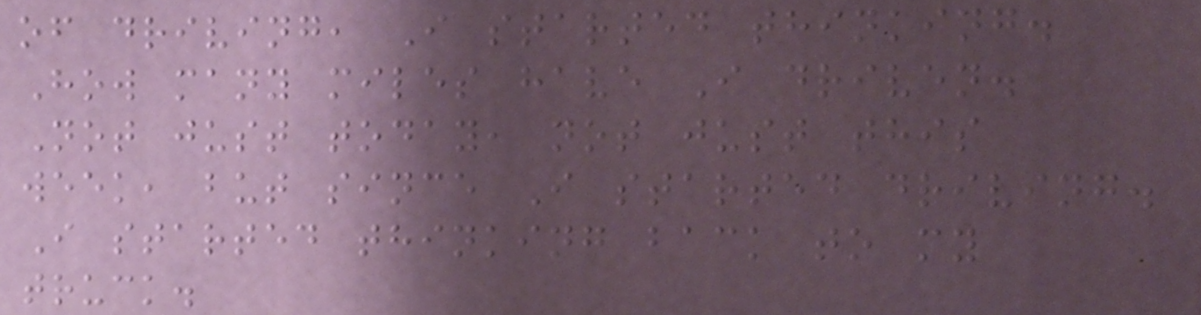of driving, I started thinking.
How many miles have I driven.
Not just today, not just this
week, but since I started driving.
I started thinking back to my
truck.
